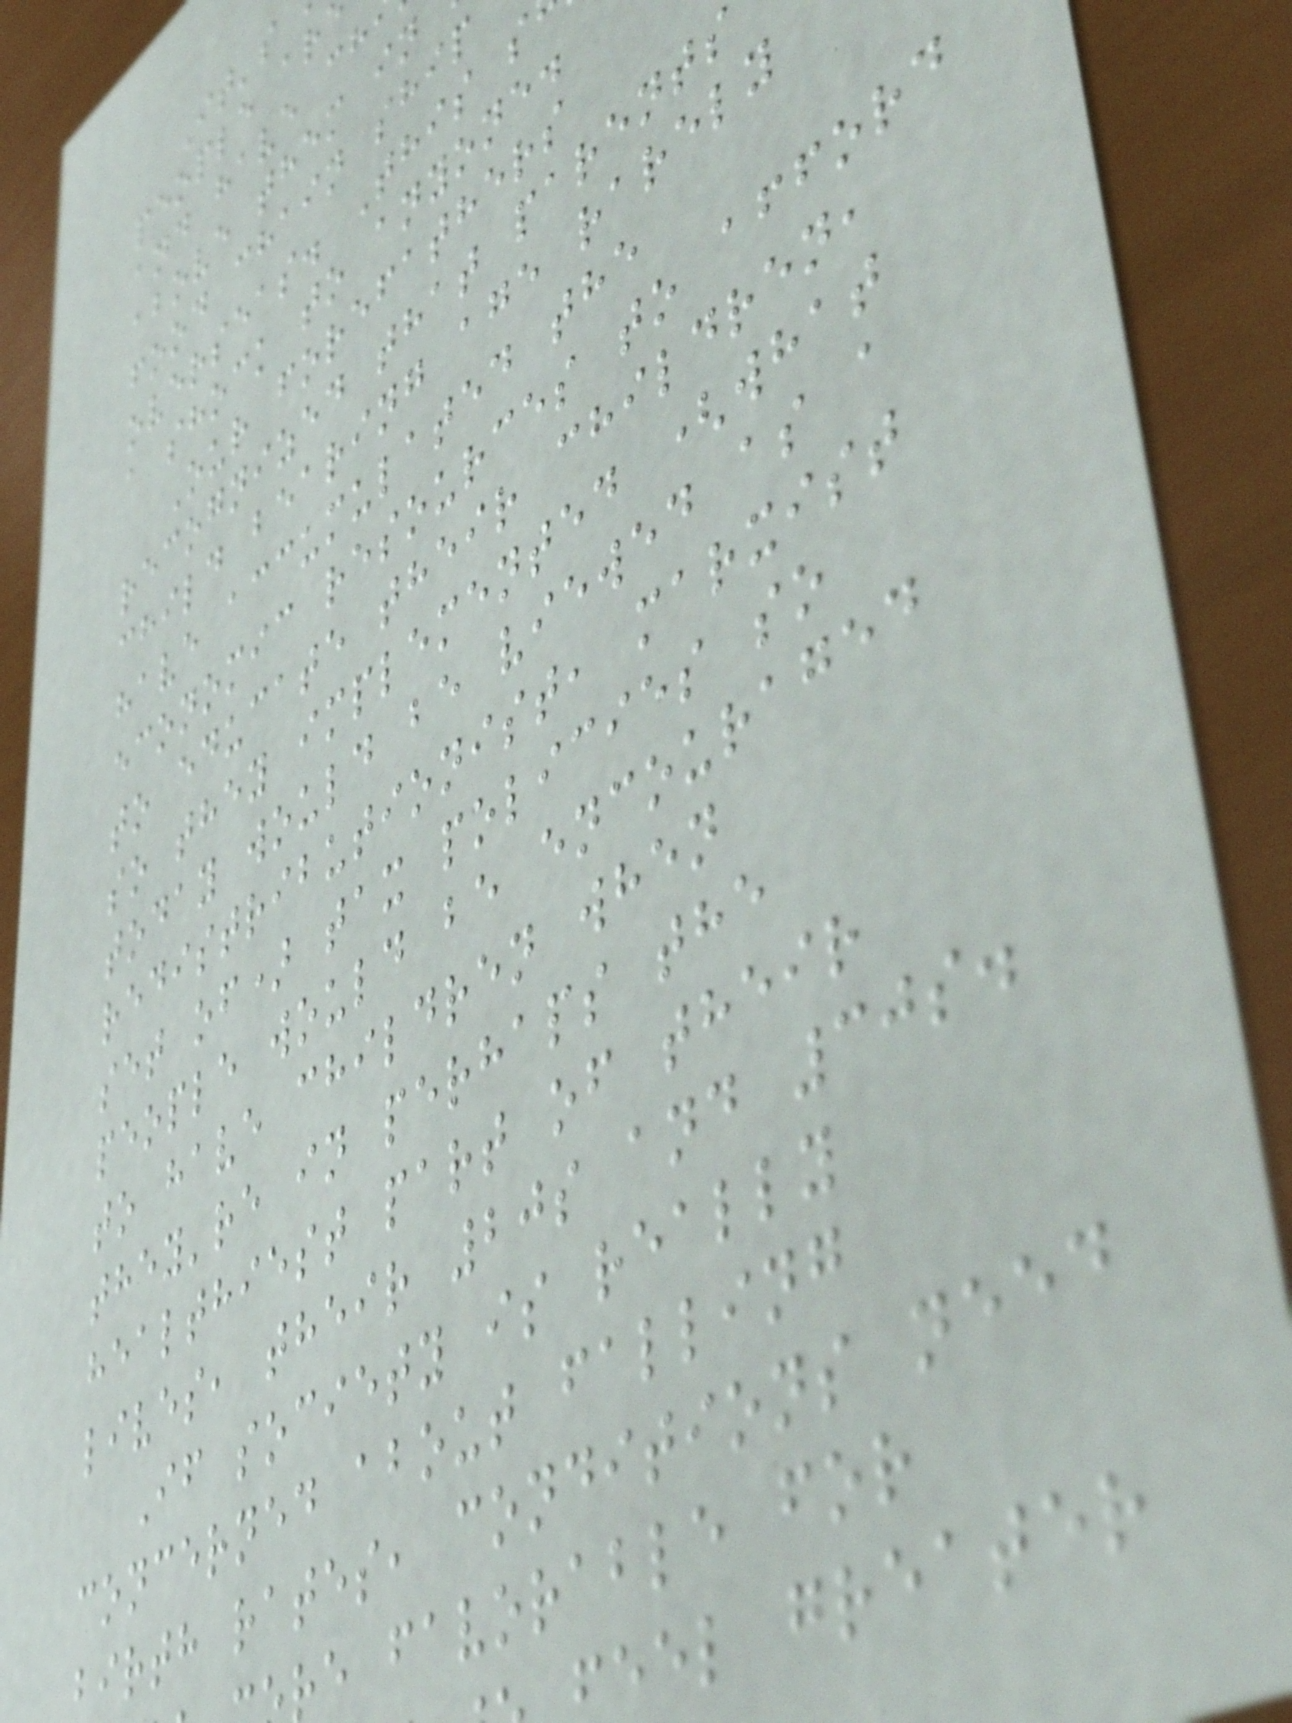people ar
and have ch
above them in
food chain ship
overseas. This s
a shock to anyone.
Our forefathers
recognized that parents
child bearing age rarely
have accumulated the
economic resources to afford
to educate their children,
so they implemented (what
today would be viewed as a
redistributionist, marxist
set of) tax policies so
people would be encouraged
to have children when
they're in perhaps the
healthiest part of their
lives, their 20s and 30s.
If society is really
concerned about falling
birth rates, conditions need
re favorable for
eel greater
